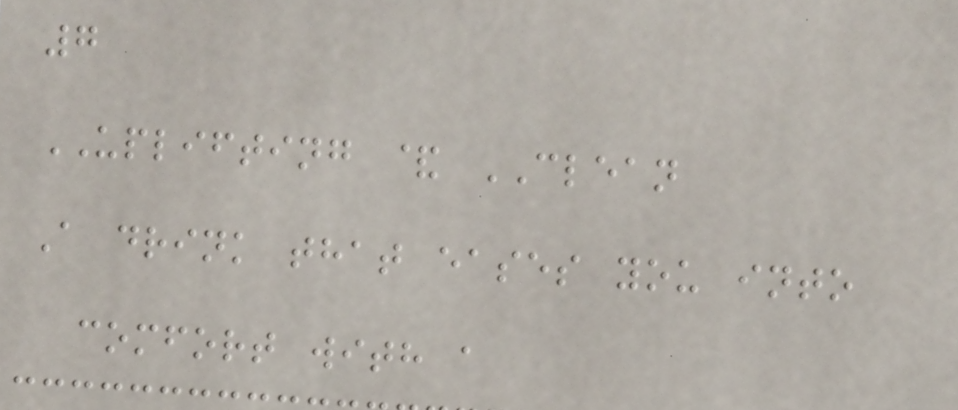7
UPLIFTING & CLEAN
A drink that eases you into
comfort with a
